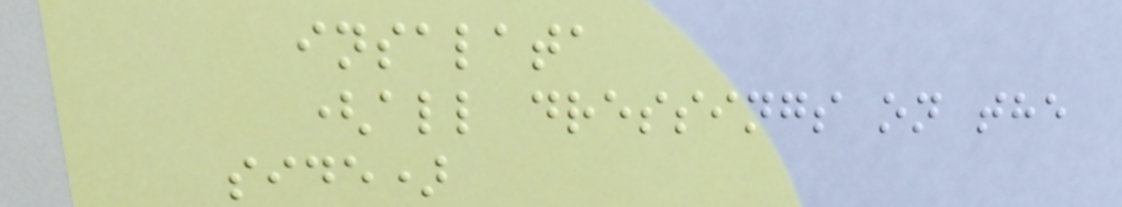insalata
(all dressings on the
side)
